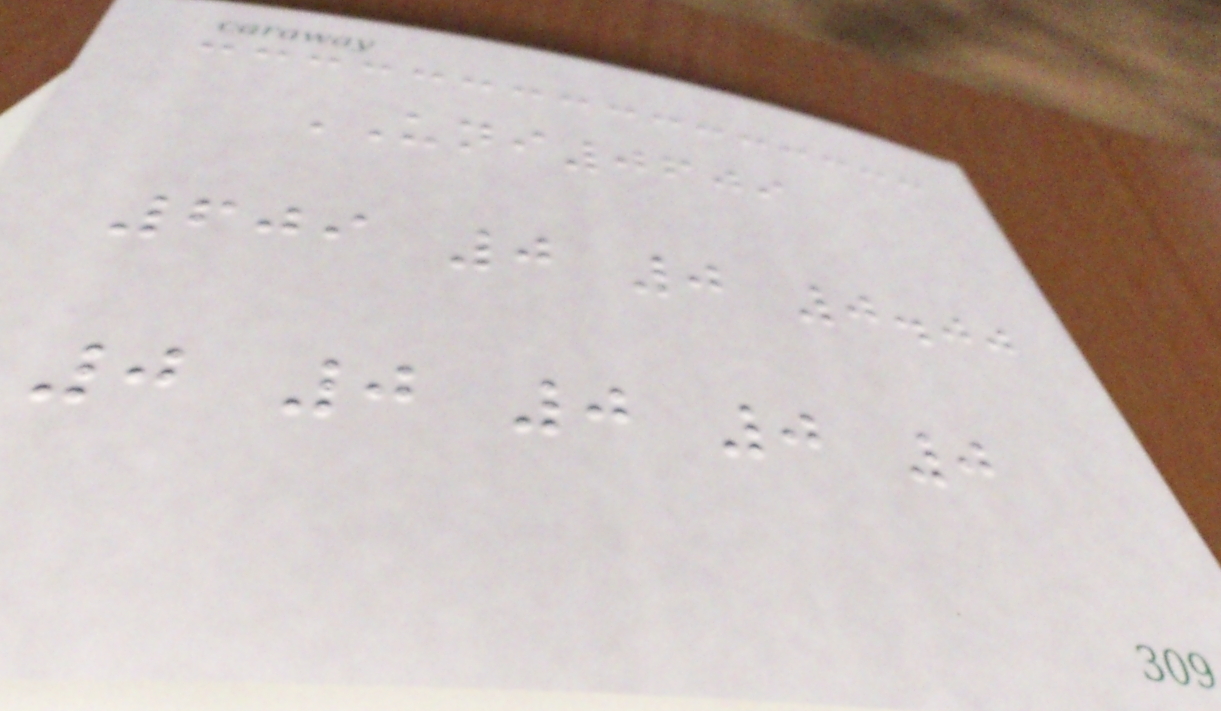UNI0609
609 0 0 0.00
0 0 0 0 0
